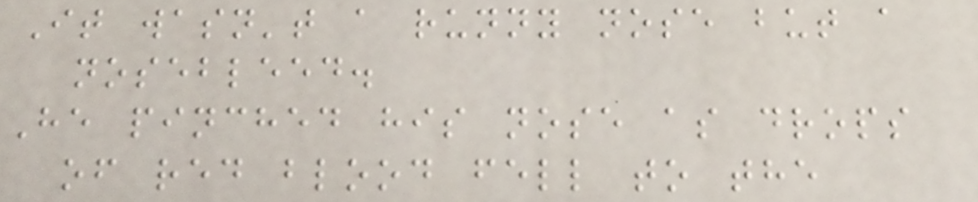It wasn't a runny nose but a
nosebleed.
He pinched his nose as drops
of red blood fell to the
